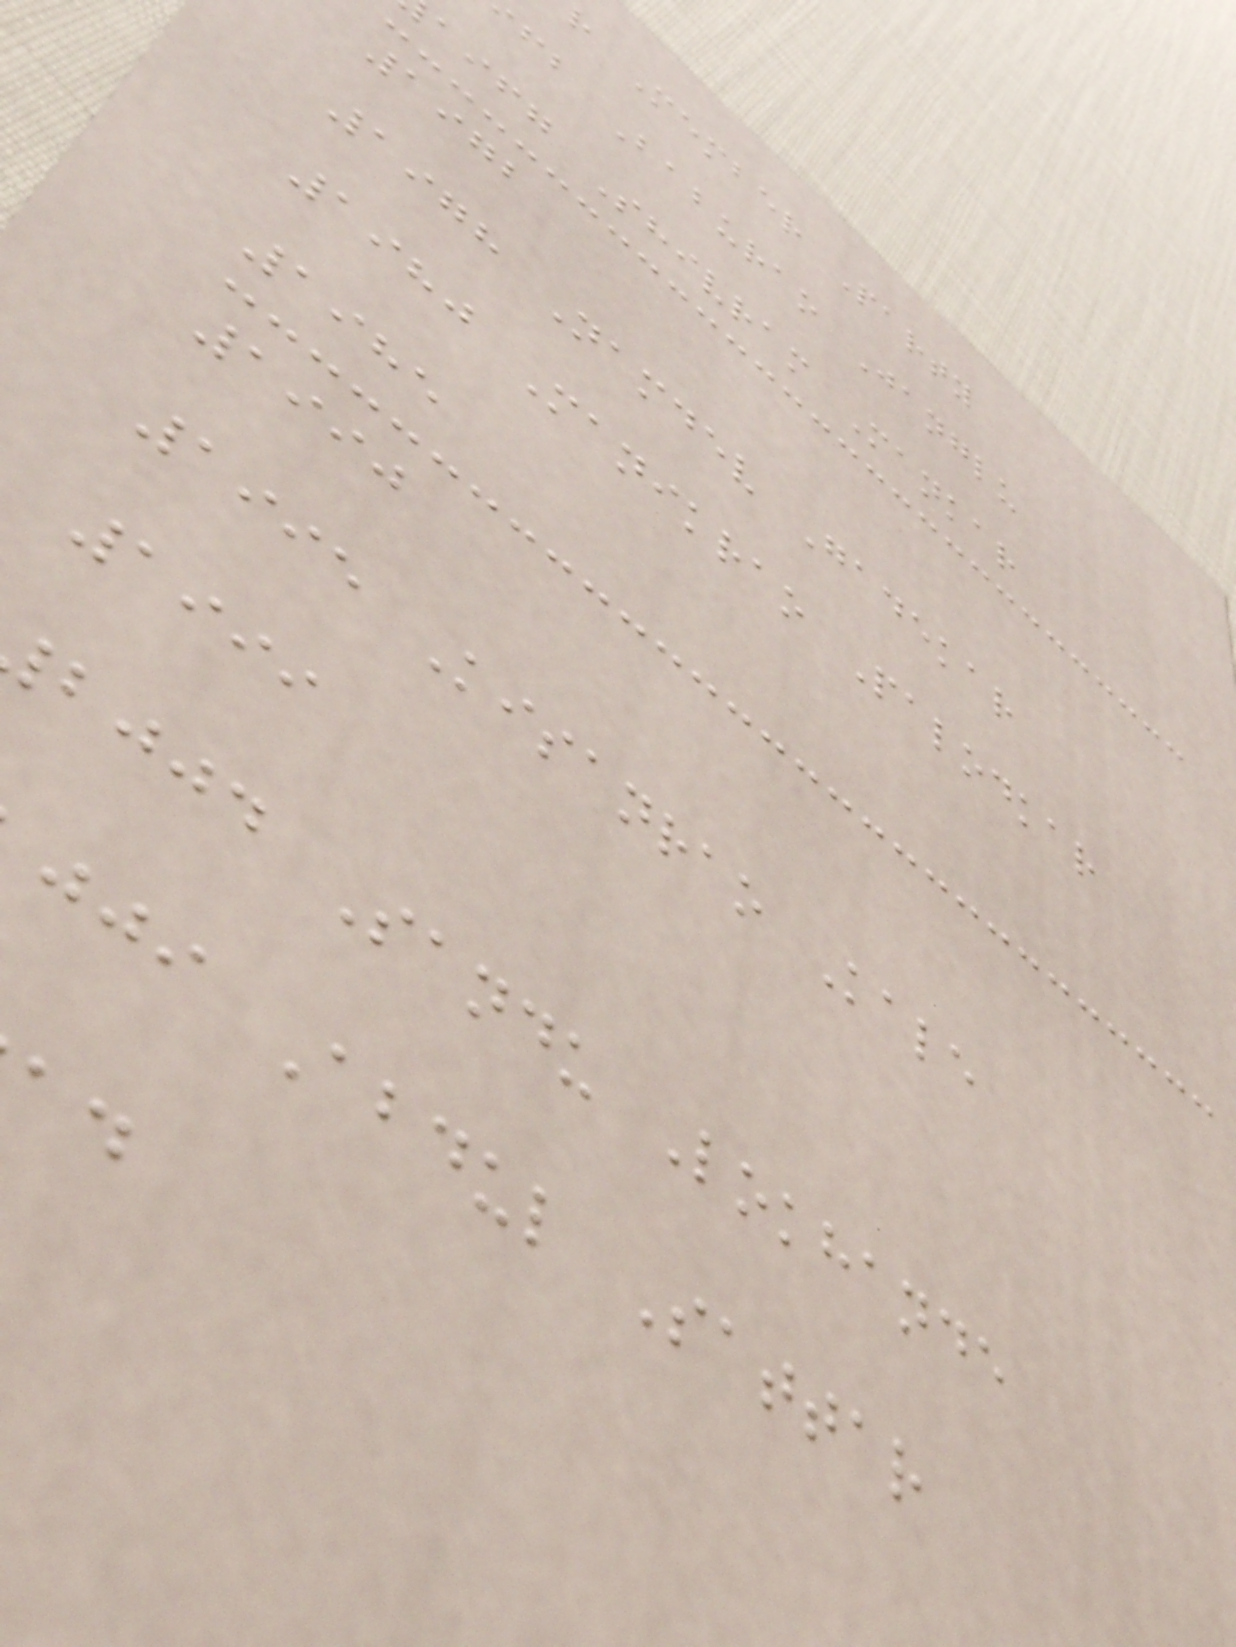r Member Party
fb Baburao Janglu
aifg Shivram Mankar
1972
1978 Namdev Gadekar
1980 Manikrao Palodkar
1985
1990
1995 Kisanrao Kale
1999
bjjd Sandu Lokhande
jji Abdul Sattar
